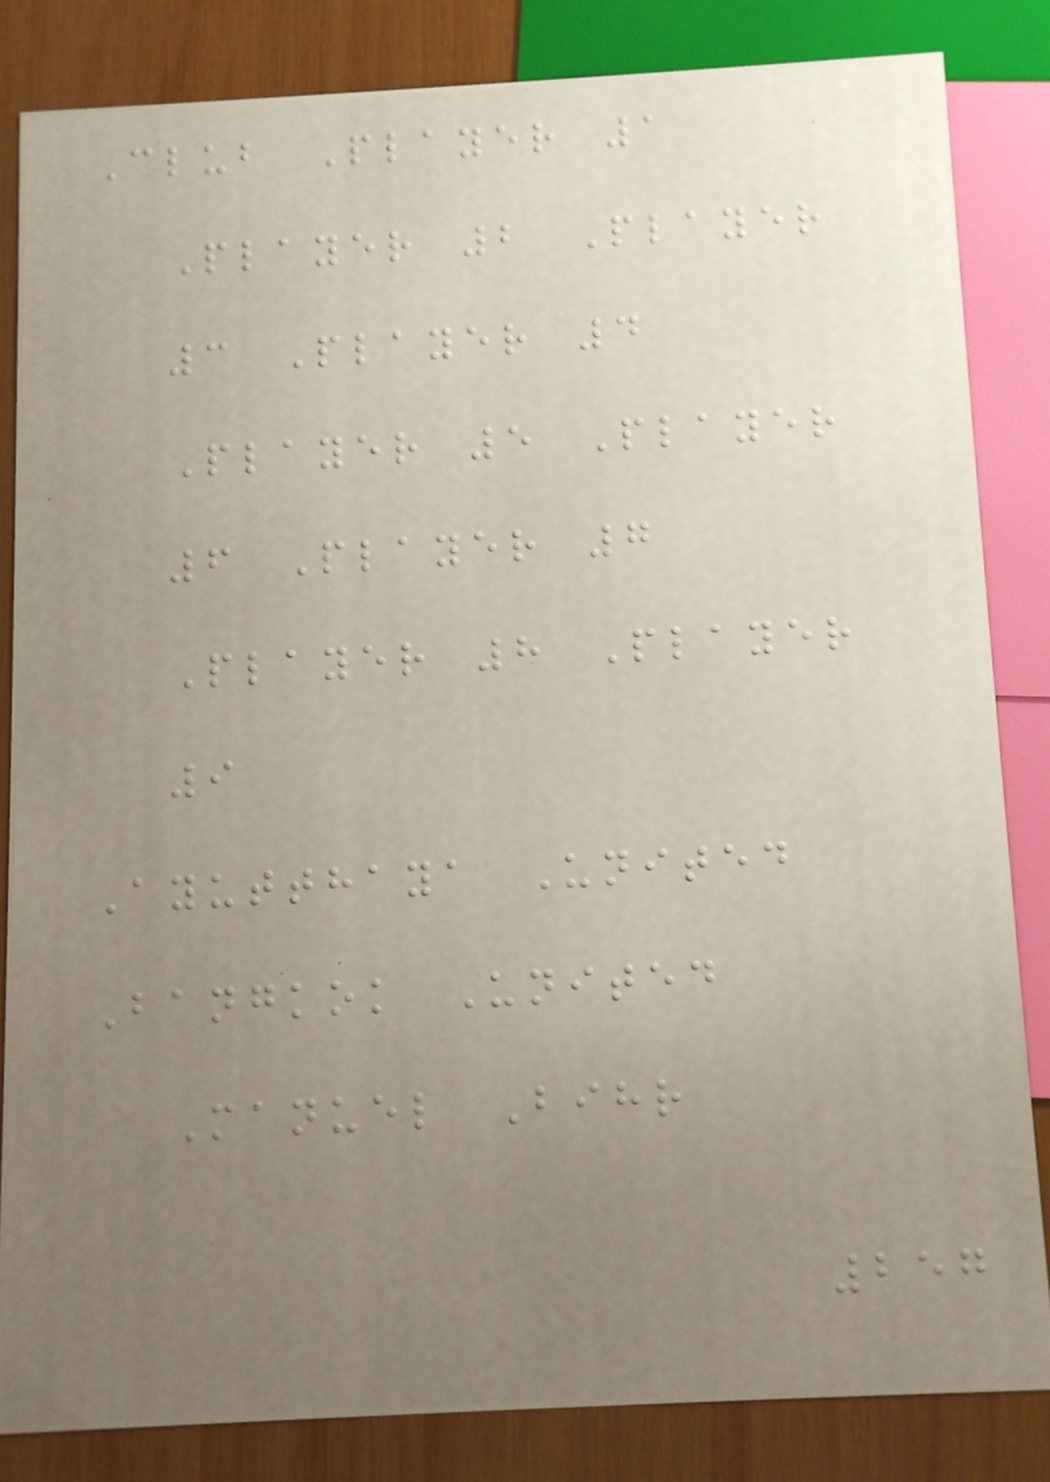Club Player 1
Player 2 Player
3 Player 4
Player 5 Player
6 Player 7
Player 8 Player
9
Ayutthaya United
Bangkok United
Manuel Bihr
257
